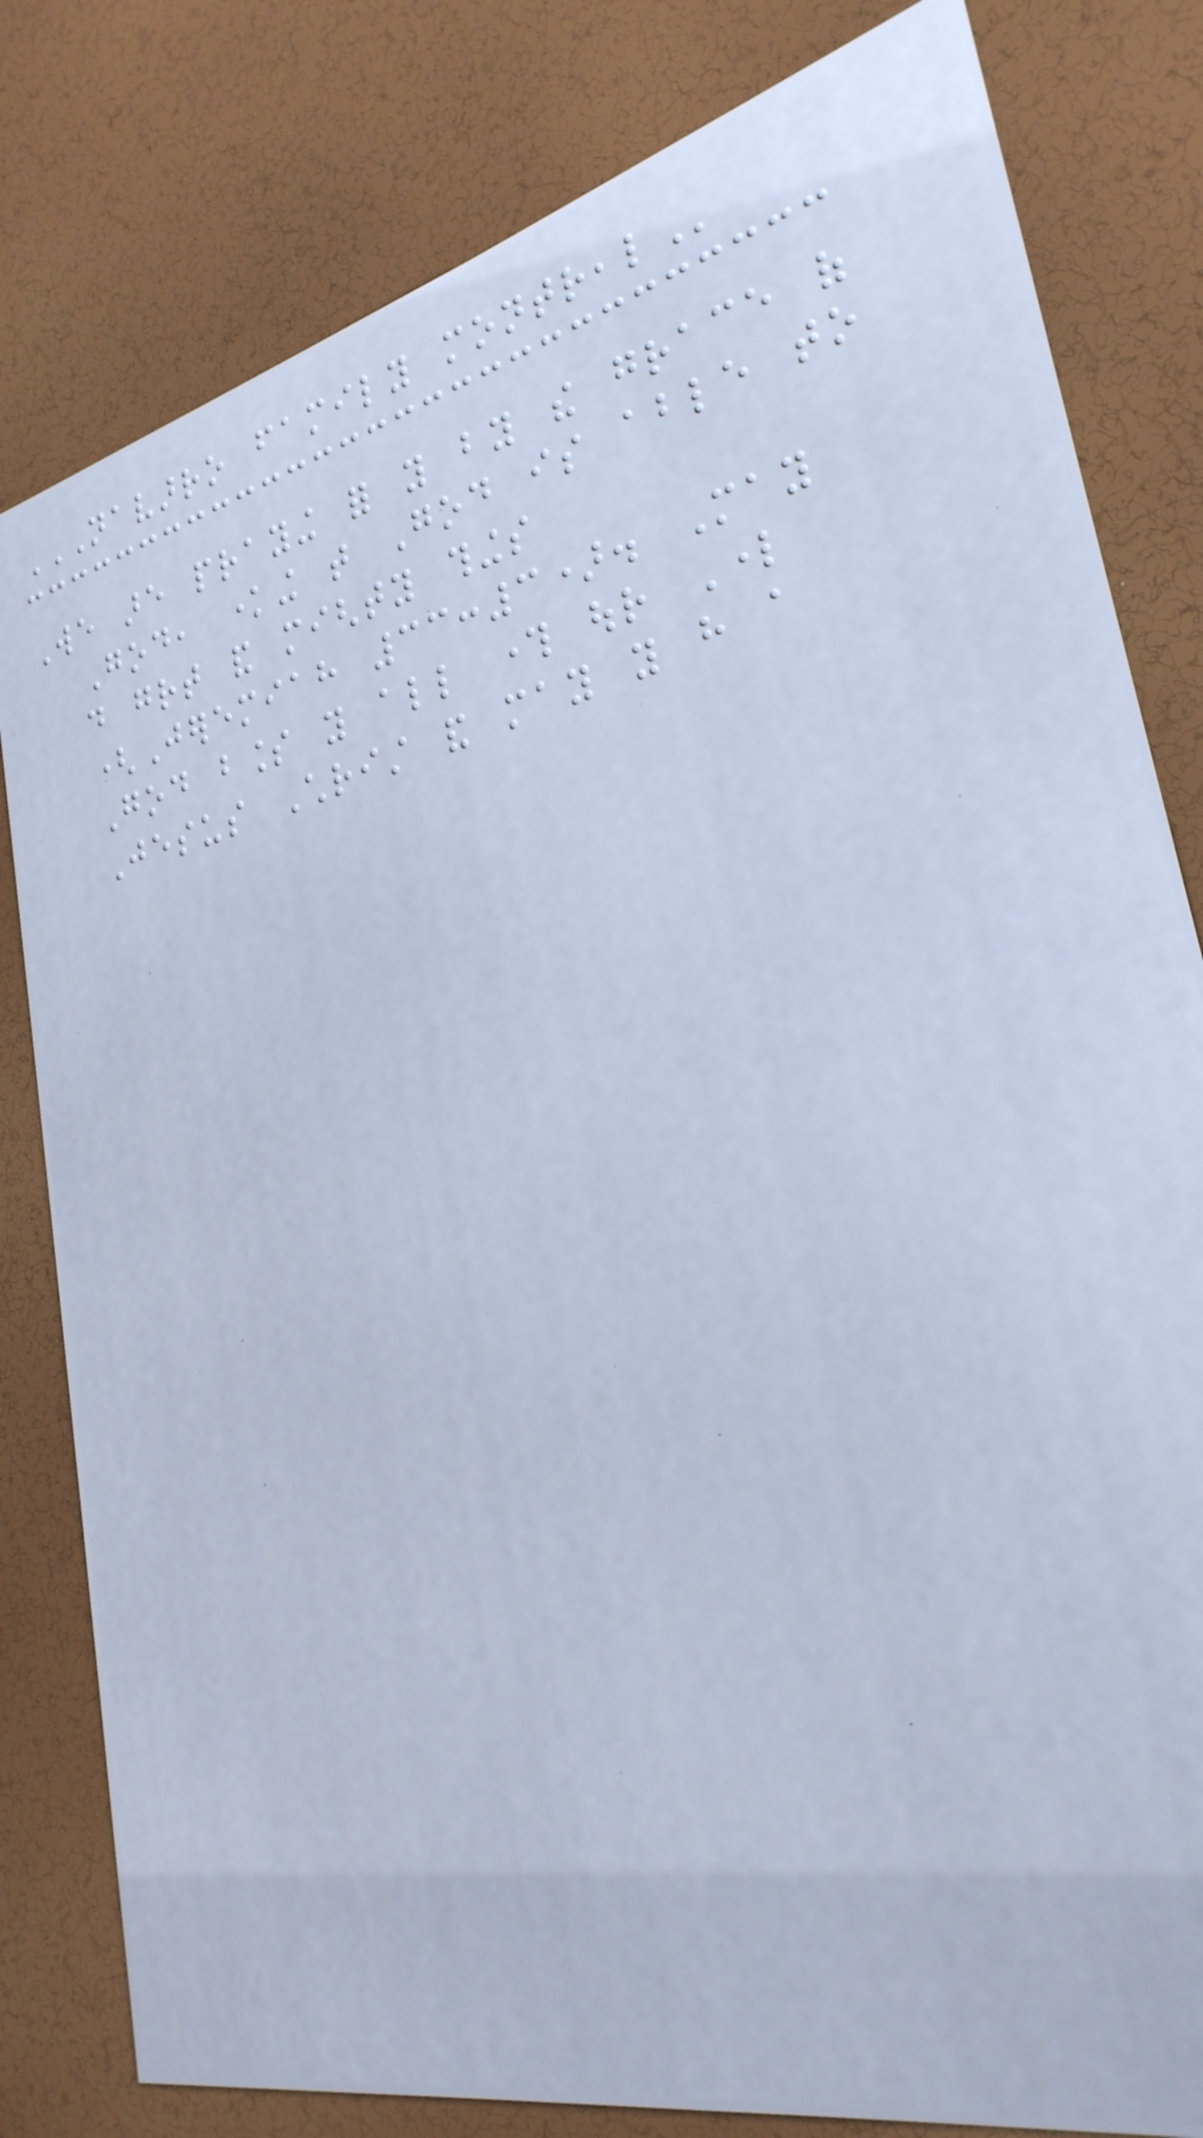NAVARRO FAMILY MONTREAL
We are praying for you by the grace of
God, knowing that God is able to
do great and mighty things
(Jeremiah 33:3). May
God bless you all through our Lord
Jesus Christ and may you have a
